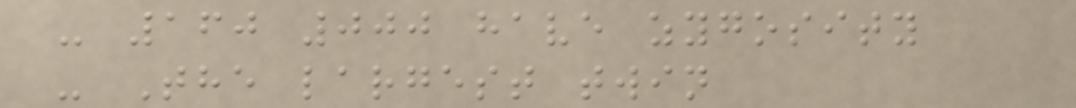- 160 000 have zygosity
- The largest twin
